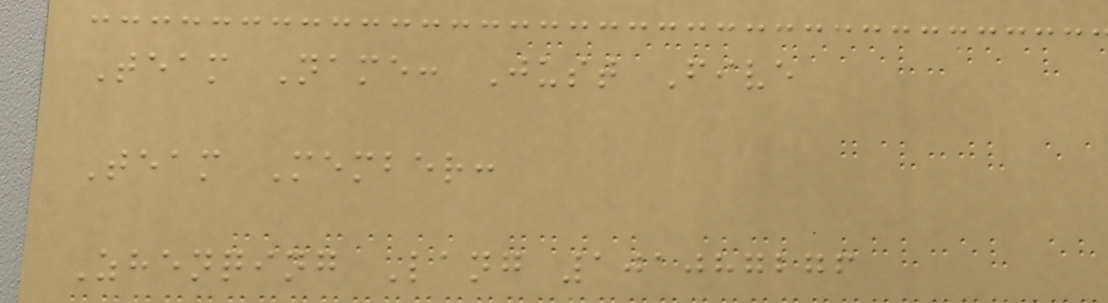Team Name: Just Five
Team Member:
Zhenqing Lang 101087276
